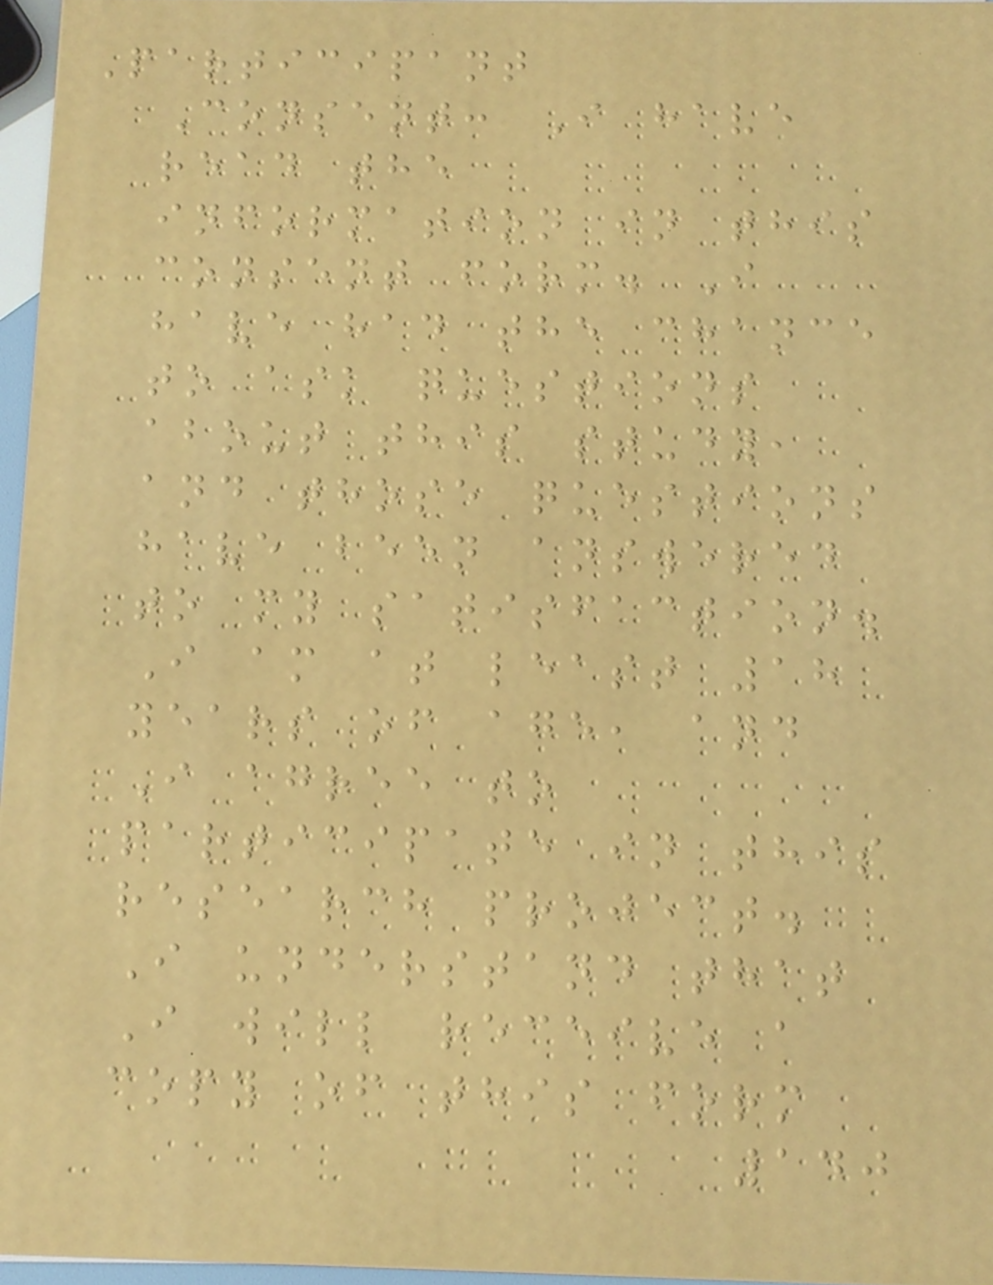Participant
Consent: I have
read the
information in this
consent form. I
have had the chance
to ask questions
about this study,
and those questions
have been answered
to my satisfaction.
I am at least 18
years of age, and
I agree to
participate in this
research project.
I understand that
I will receive a
copy of this form
140
